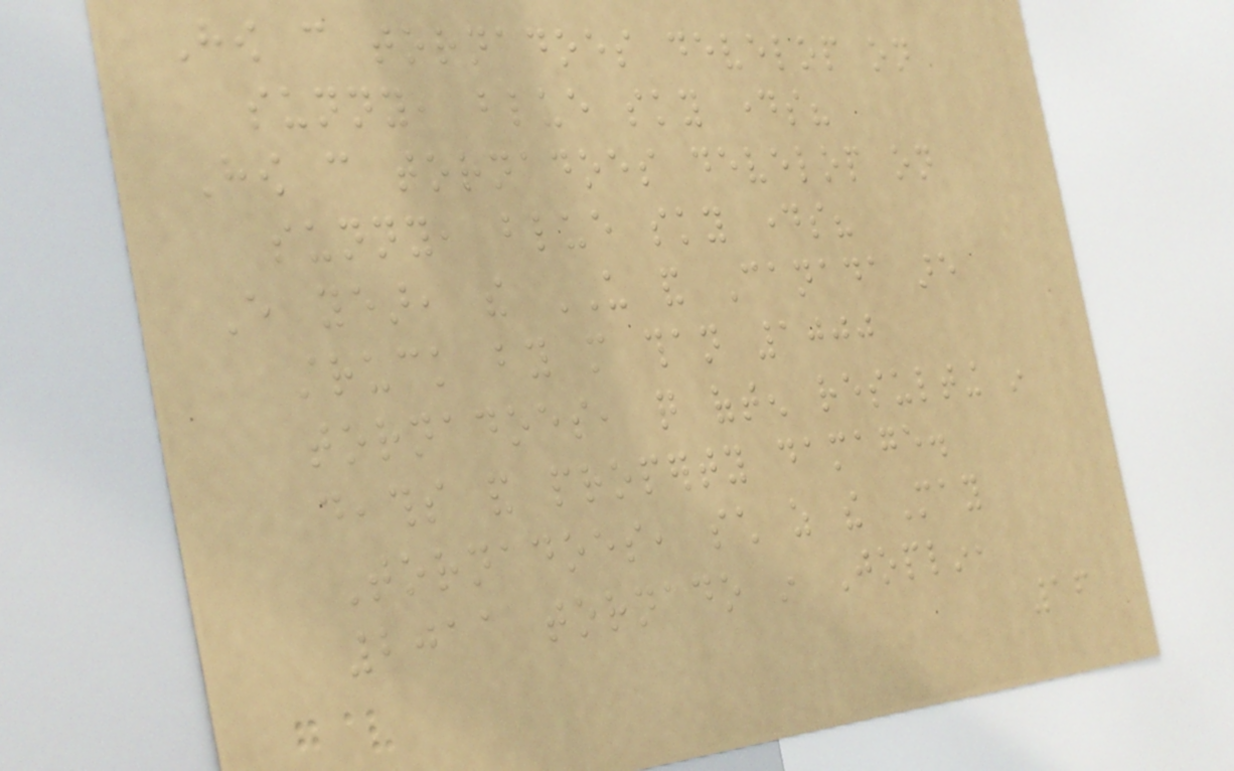How can tornadoes develop on
sunny, blue sky days?
How can tornadoes develop on
sunny, blue sky days?
Every year, the US and Canada are
struck by more than 1000
tornadoes, quite often resulting in
deaths and property damage.
Tornadoes, such as the May
2011 tornado in Joplin,
16
